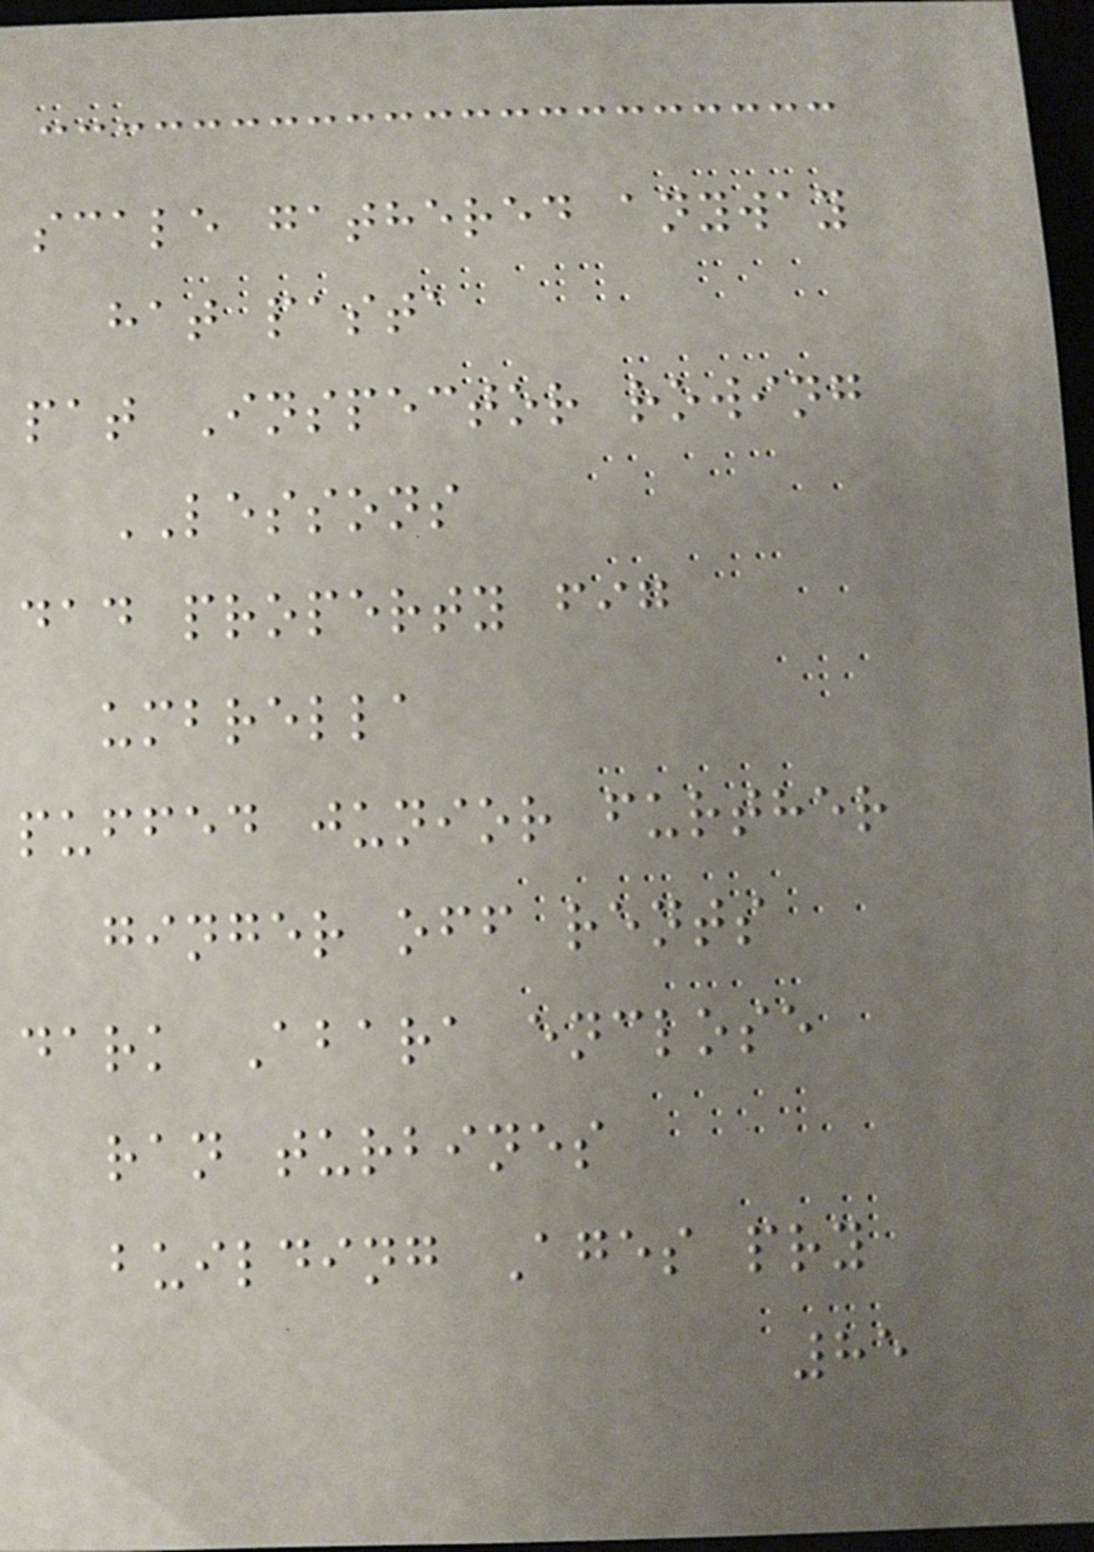scale gathered anyway
hat pasta
pat Inspector rowing
LESSONS
dad property fig
umbrella
puffed junior further
ginger off rents
dark Abara enclose
ran turbines
building Ages pry
85
